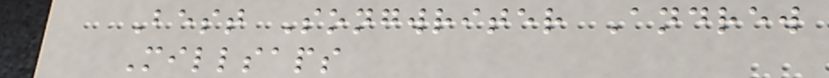Best Songwriter Andrew
Millsaps
